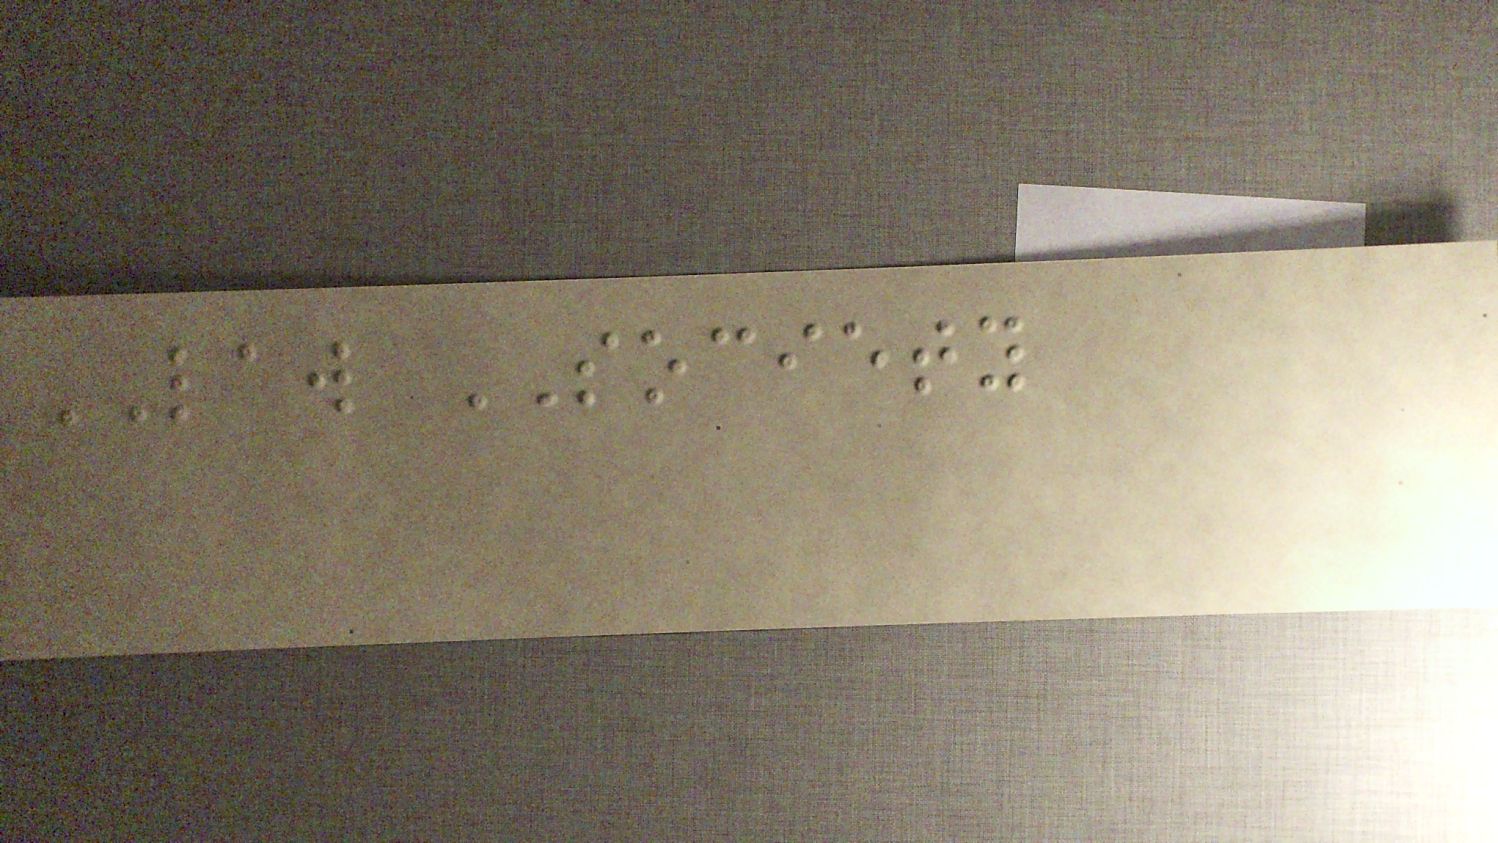LAW SOCIETY
